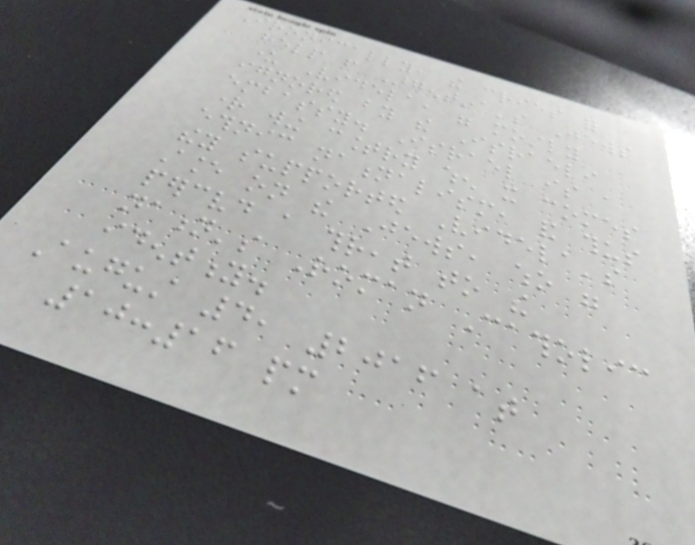Ironically, the cries for
help from Argentina's Jews
under Videla, were mostly
ignored by the Israeli
embassy. Israel is a
right wing country when it comes
ethnic nationalism, and thus
they supported Videla's
stance on the Jews, who were
perceived a threat to the
nation's Roman Catholic
identity.
August 4, 2016 at
10:16 pm
